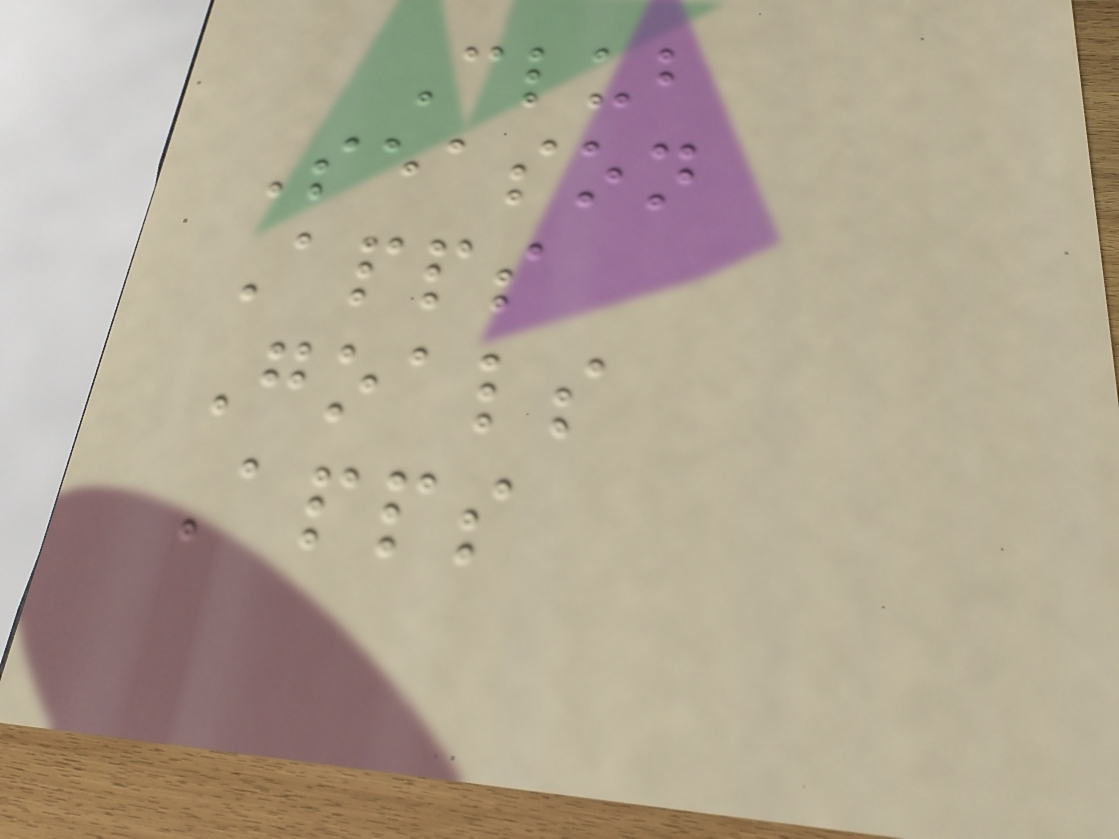Club
Season
Apps
Goals
Apps
